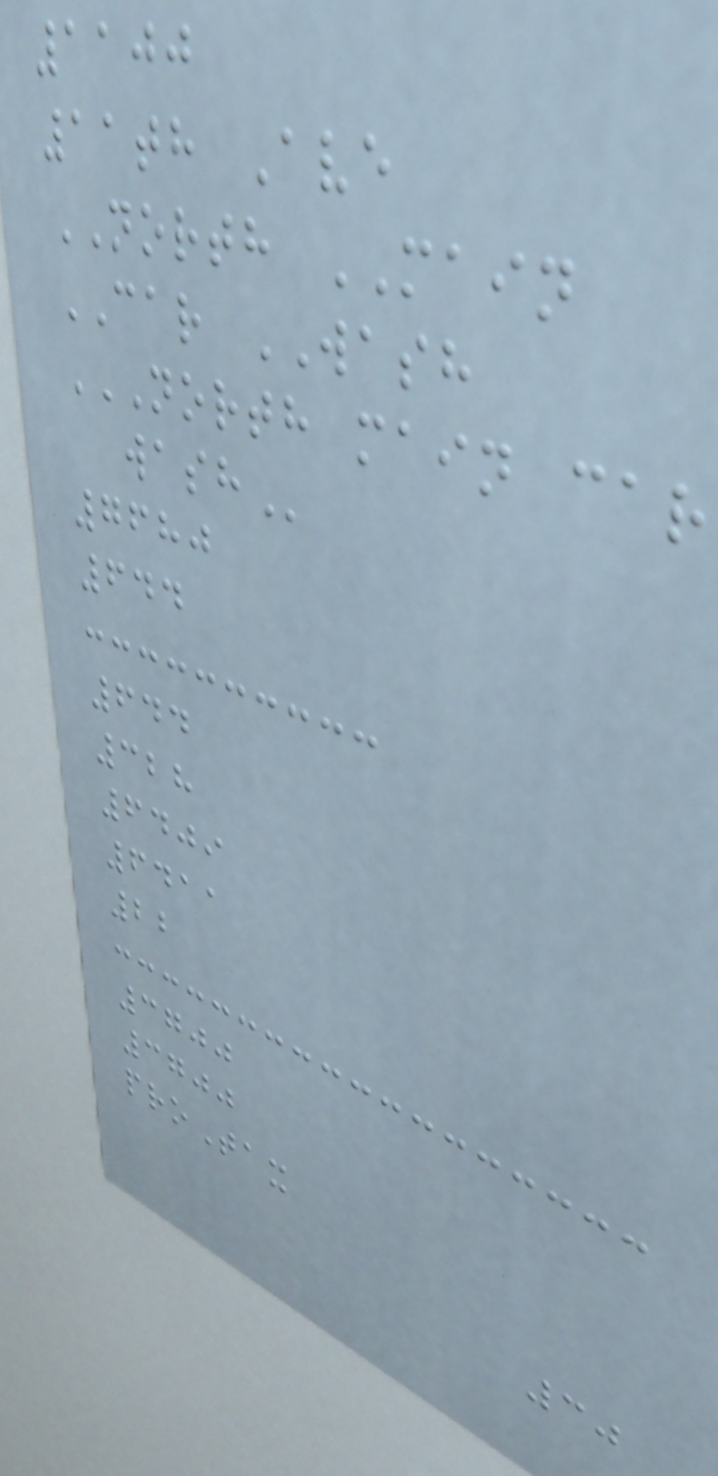1100
11th Ave
NORTH MAIN
CAR WASH
NORTH MAIN CAR
WASH
7680
644
644
328
6409
6411
22
3700
3700
proTax
30
